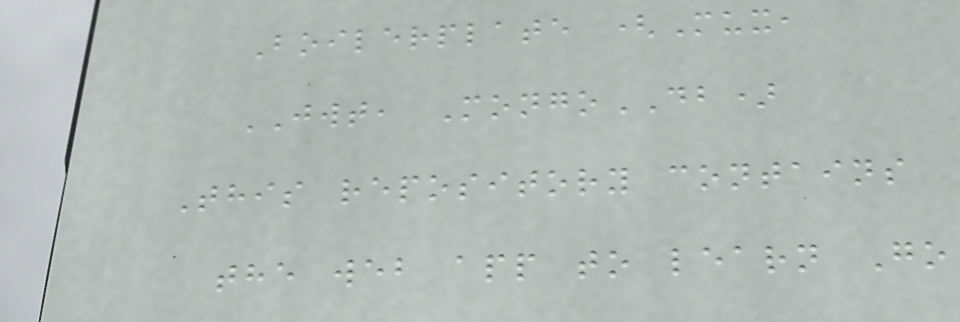Boilerplate (Mux,
JWT, MongoDB)
This repository contains
the web app to learn Go
